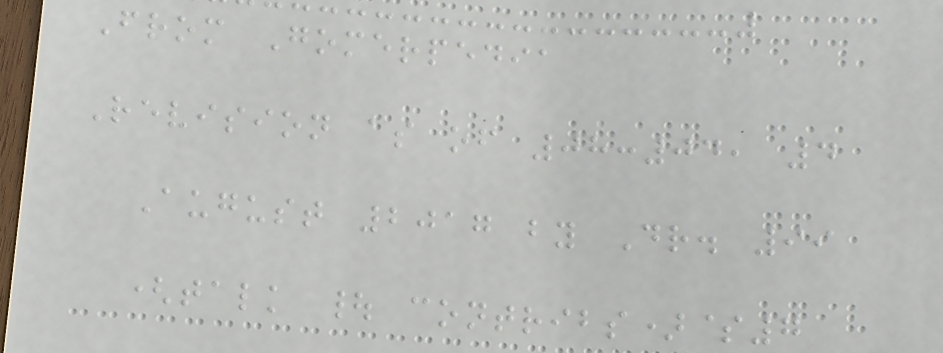From Gomerpedia
Revision as of 08:04, 4
August 2017 by Dr. 99
(talk | contribs)$7
